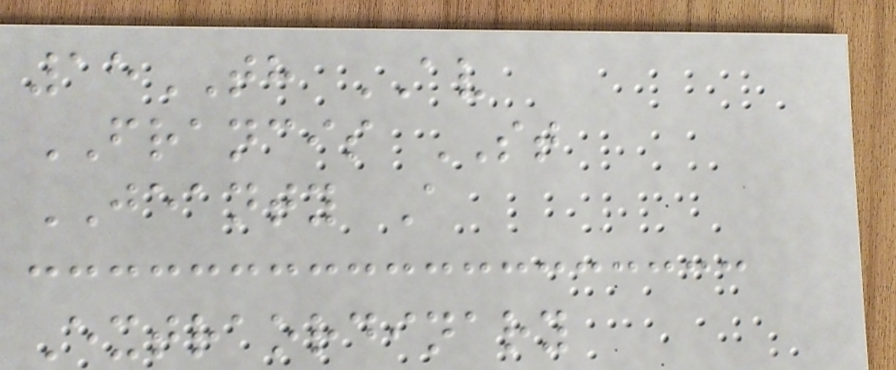15TH AV
FRANCIS ST
JEANTY A
Extraordinary
